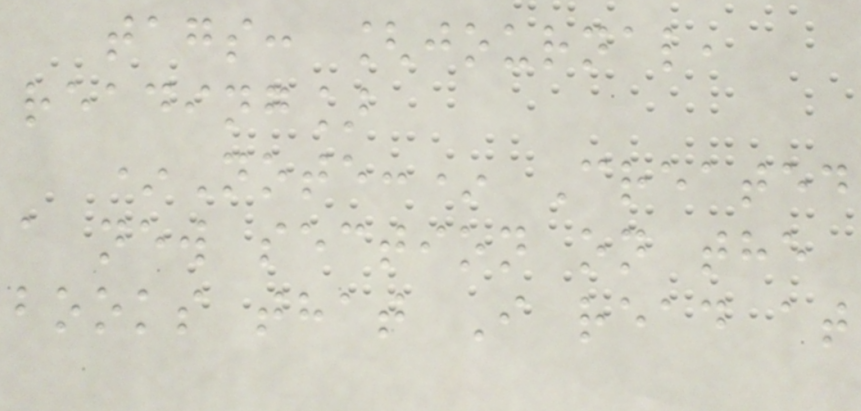tags: [journal,
reading]
*Note:* Created
a new section on the
books that I read at
